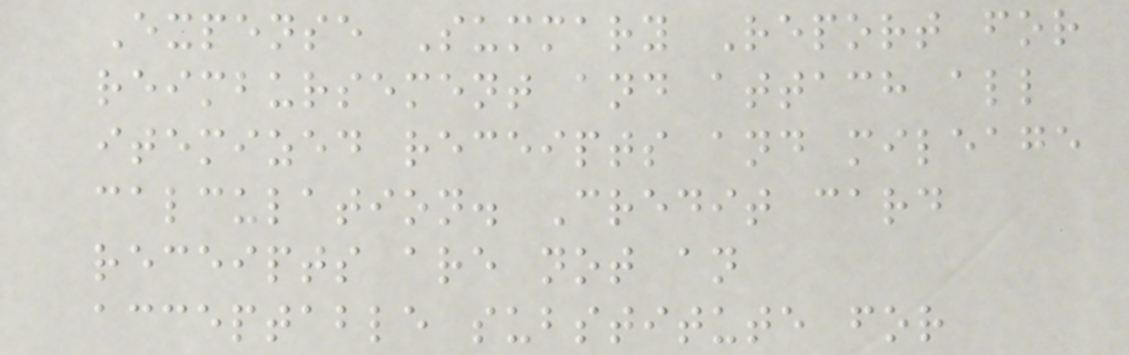Expense Summary Report for
reimbursement and attach all
itemized receipts and mileage
calculation. Credit card
receipts are not an
acceptable substitute for
